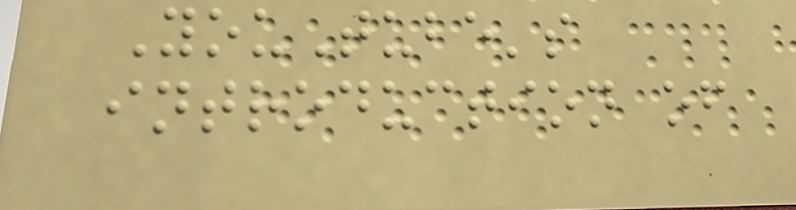YouTube's
introduction of
